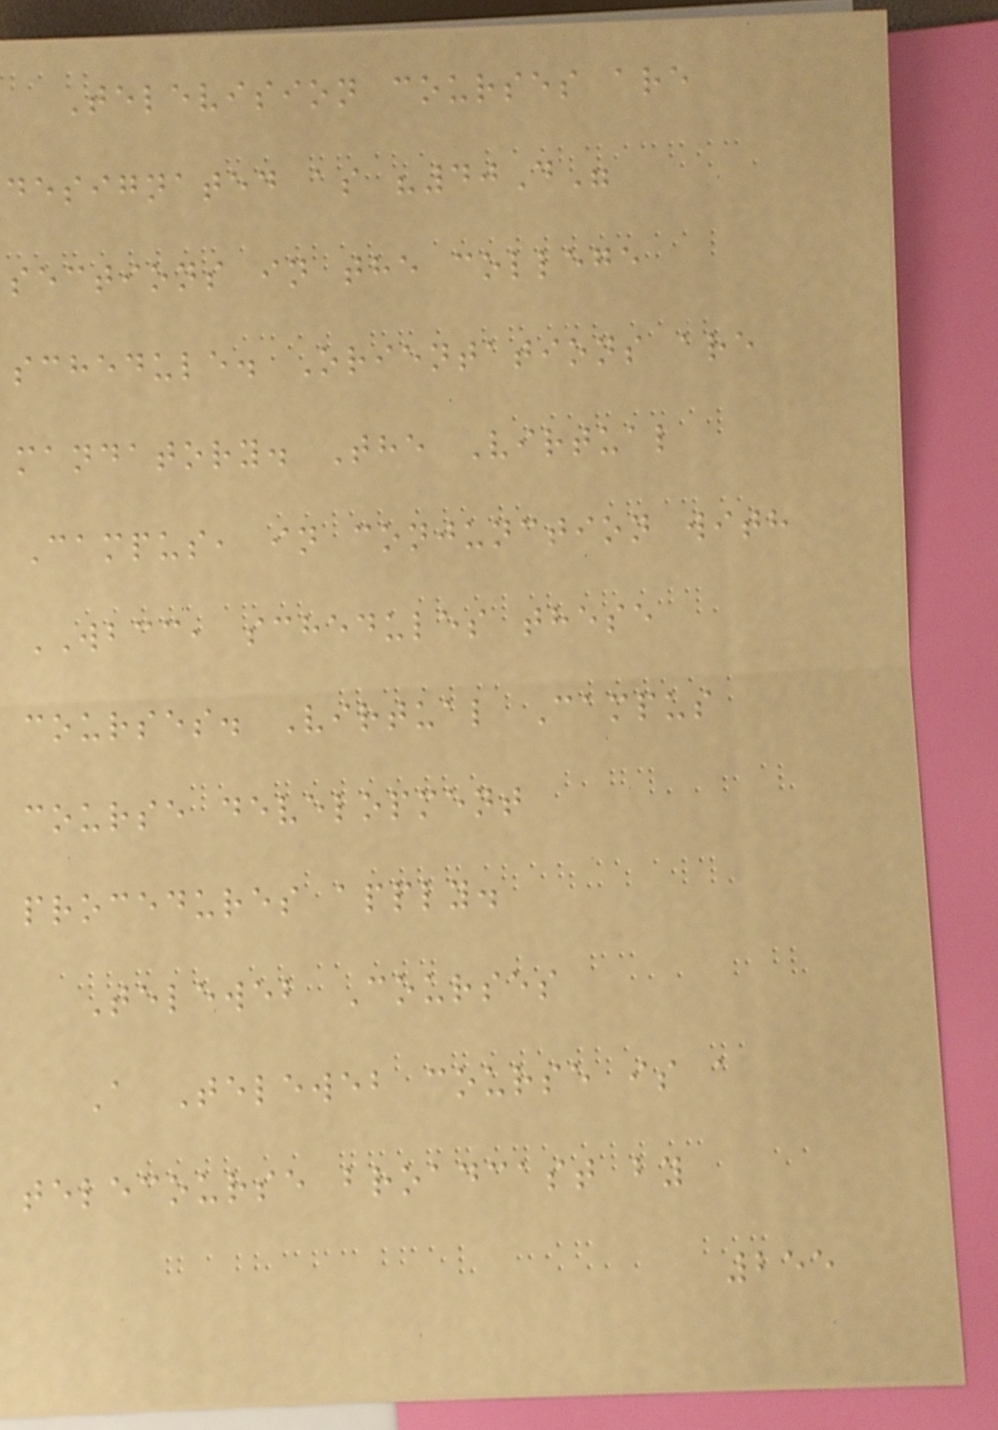Television courses are
designated as "40D"
sections in the college
schedule. Orientations are
mandatory. The Virtual
Campus, in conjunction with
WBCC, schedules these
courses. Virtual Campus
course development
procedures apply.
Teleweb Courses
A Teleweb course is a
telecourse broadcast by
255
